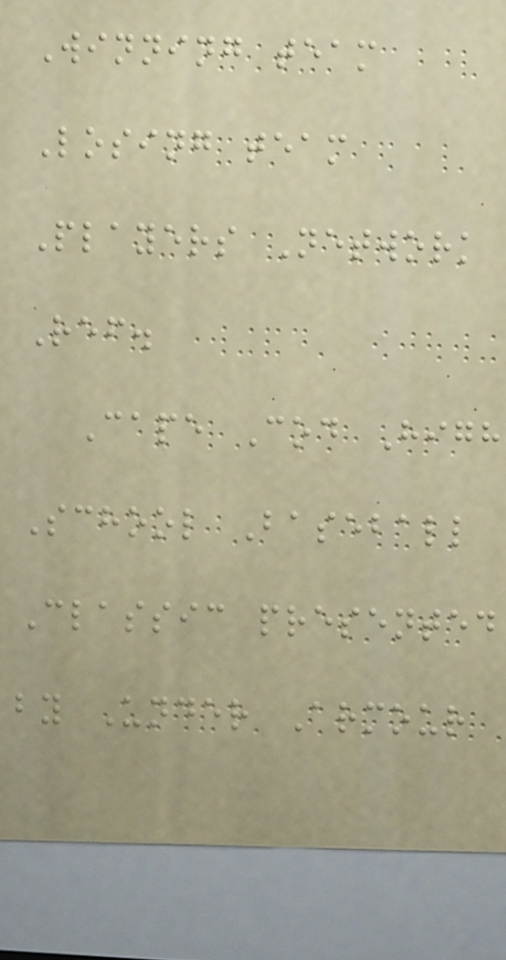Winning team
Losing team
Players Network
Ref.
Cape Cod High
School Baseball
Classic presented
by Under Armour
